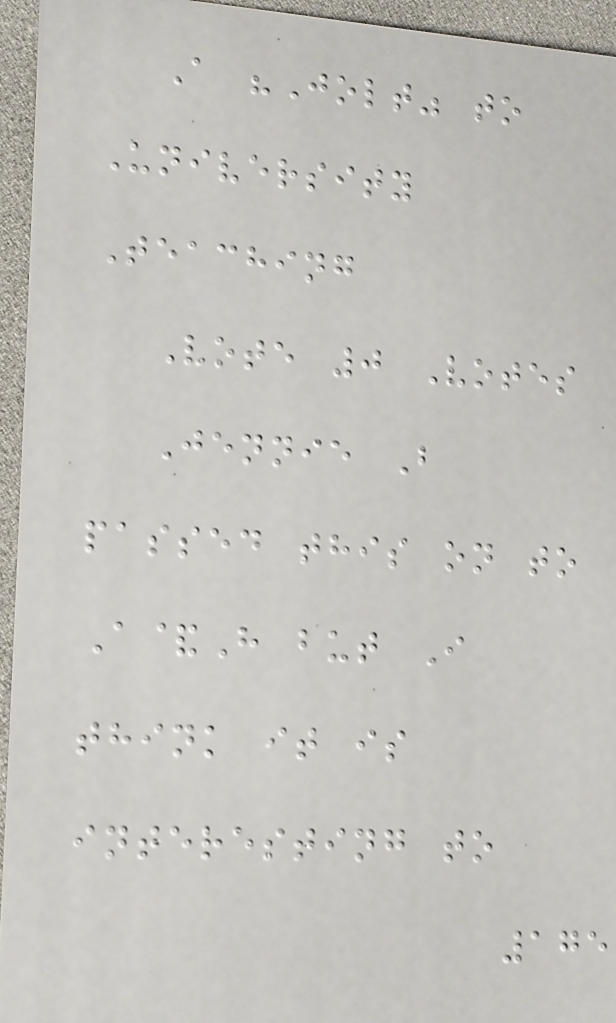A "Jolt" to
University
Teaching
Vote 0 Votes
Jennie B
passed this on to
A&H but I
think it is
interesting to
175
